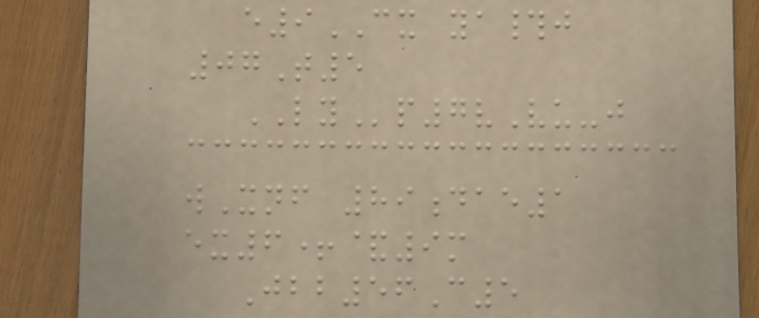e9CX ya#j
07T5
LYp7vVu-j
wXnf 89dae1
ex6+&9m
Jbb56C5
